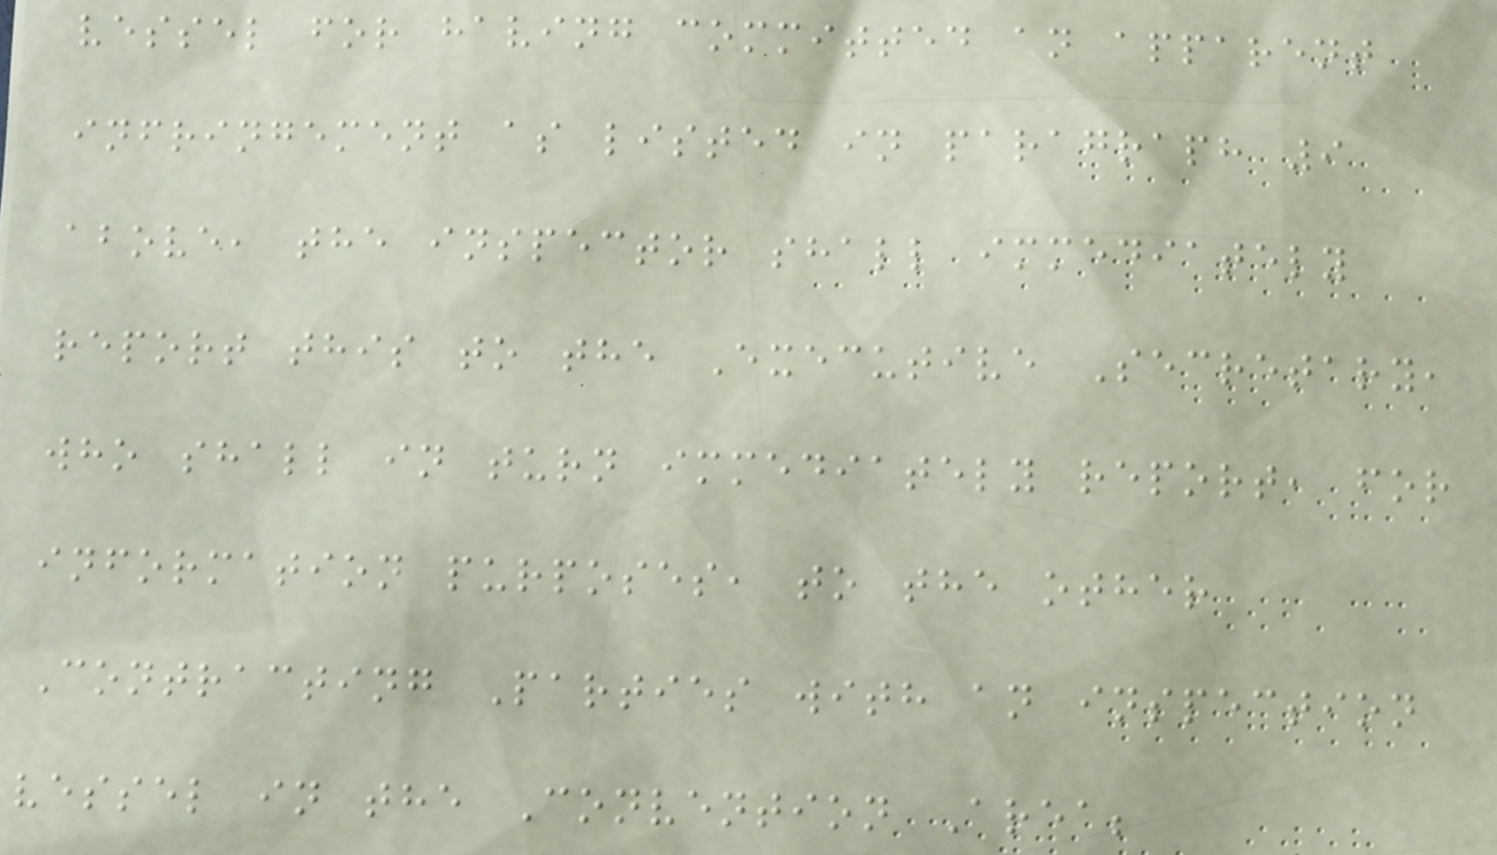vessel for having committed an apparent
infringement as listed in paragraph 9
above, the inspector shall immediately
report this to the Executive Secretary,
who shall in turn immediately report, for
information purposes, to the other
Contracting Parties with an inspection
vessel in the Convention Area;
